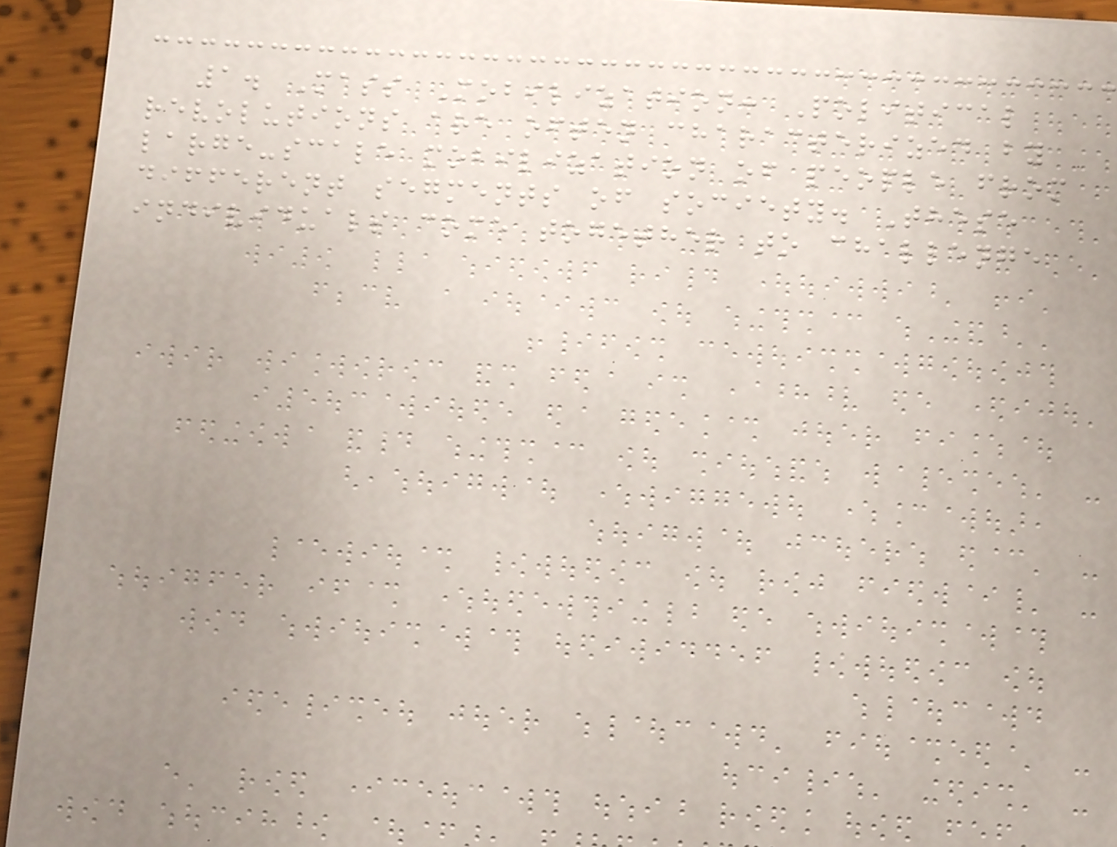1. Mass Mobilization: Political
revolutions are often characterized by
large-scale mobilization of people from
different segments of society. These
individuals come together to challenge
